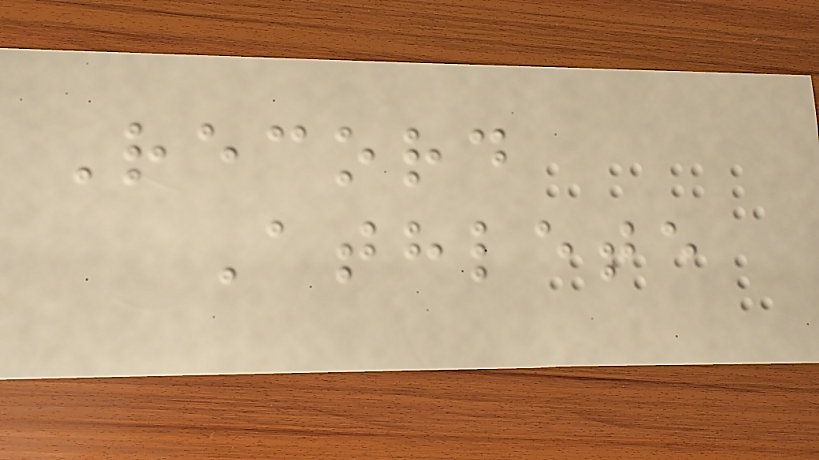Record
Athlete
